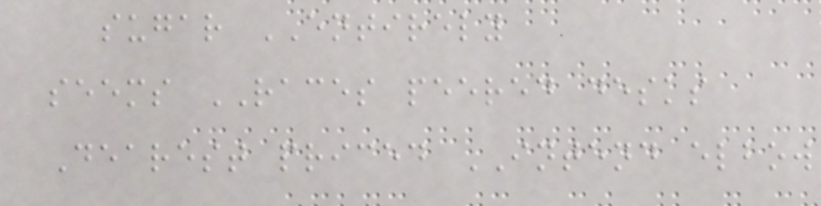sugar ENTIRELY
seems RACES peered desks
Dearest priced INTEND elbow
